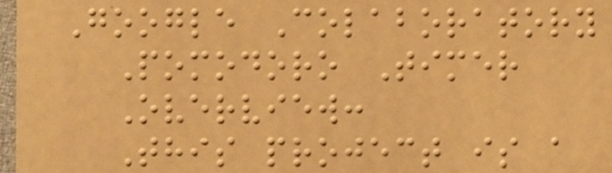Google Colaboratory
Pomodoro Timer
Overview:
This project is a
